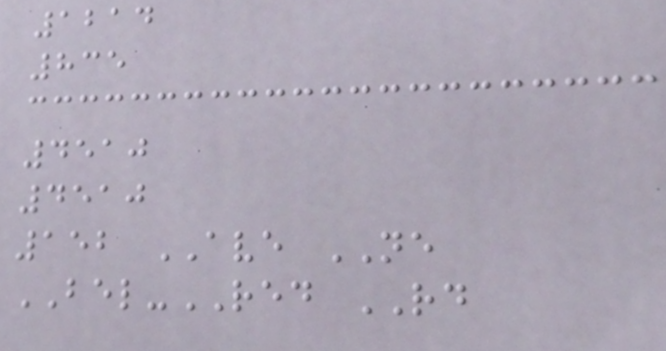1214
835
4510
4510
152 AVE NE
BEL-RED RD
